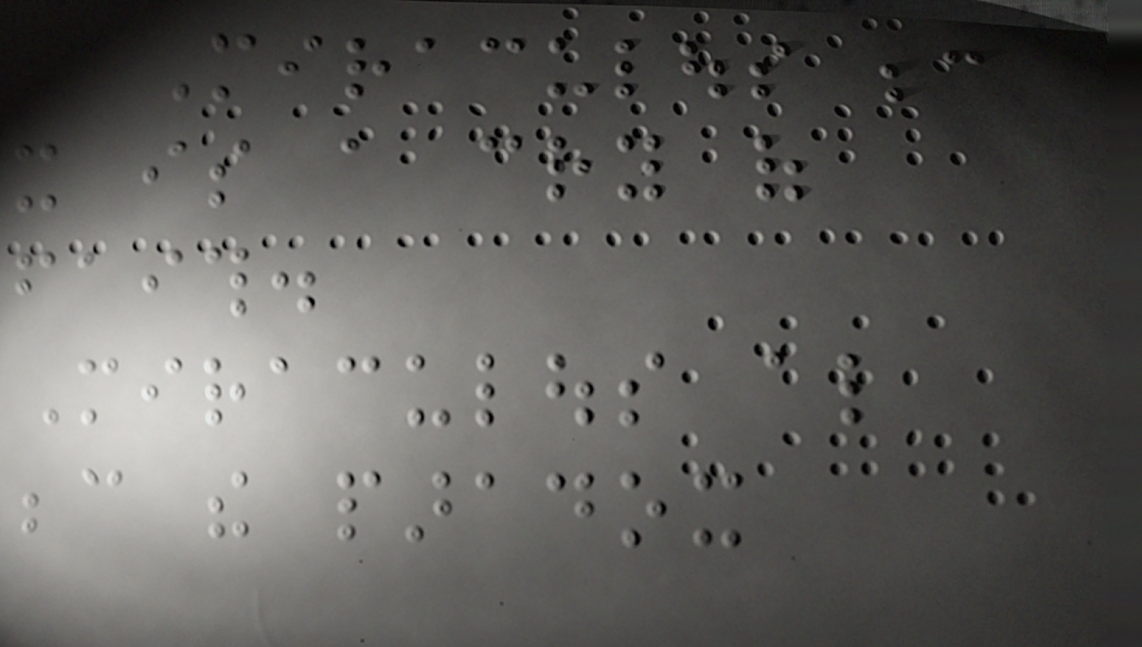Miraculous because
it is a cry of
faith.
Miraculous also
because the paradox
